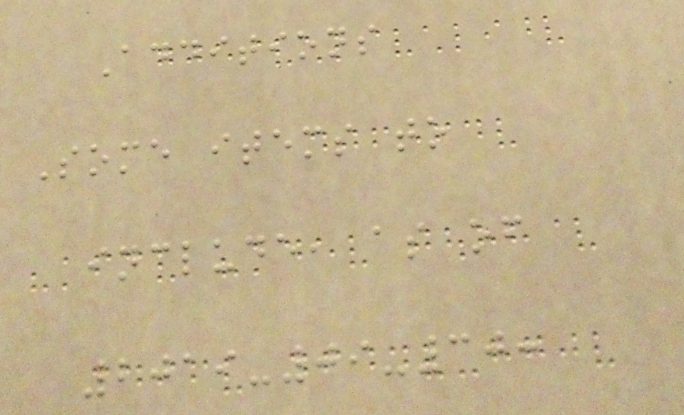Additions
Some items to
include, as of
2019-09-30:
